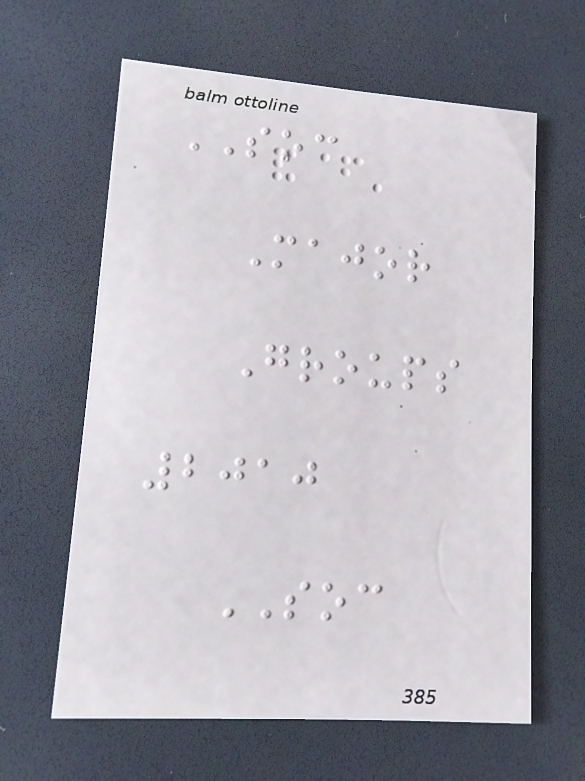SOC
Major
Groups
2010
SOC
